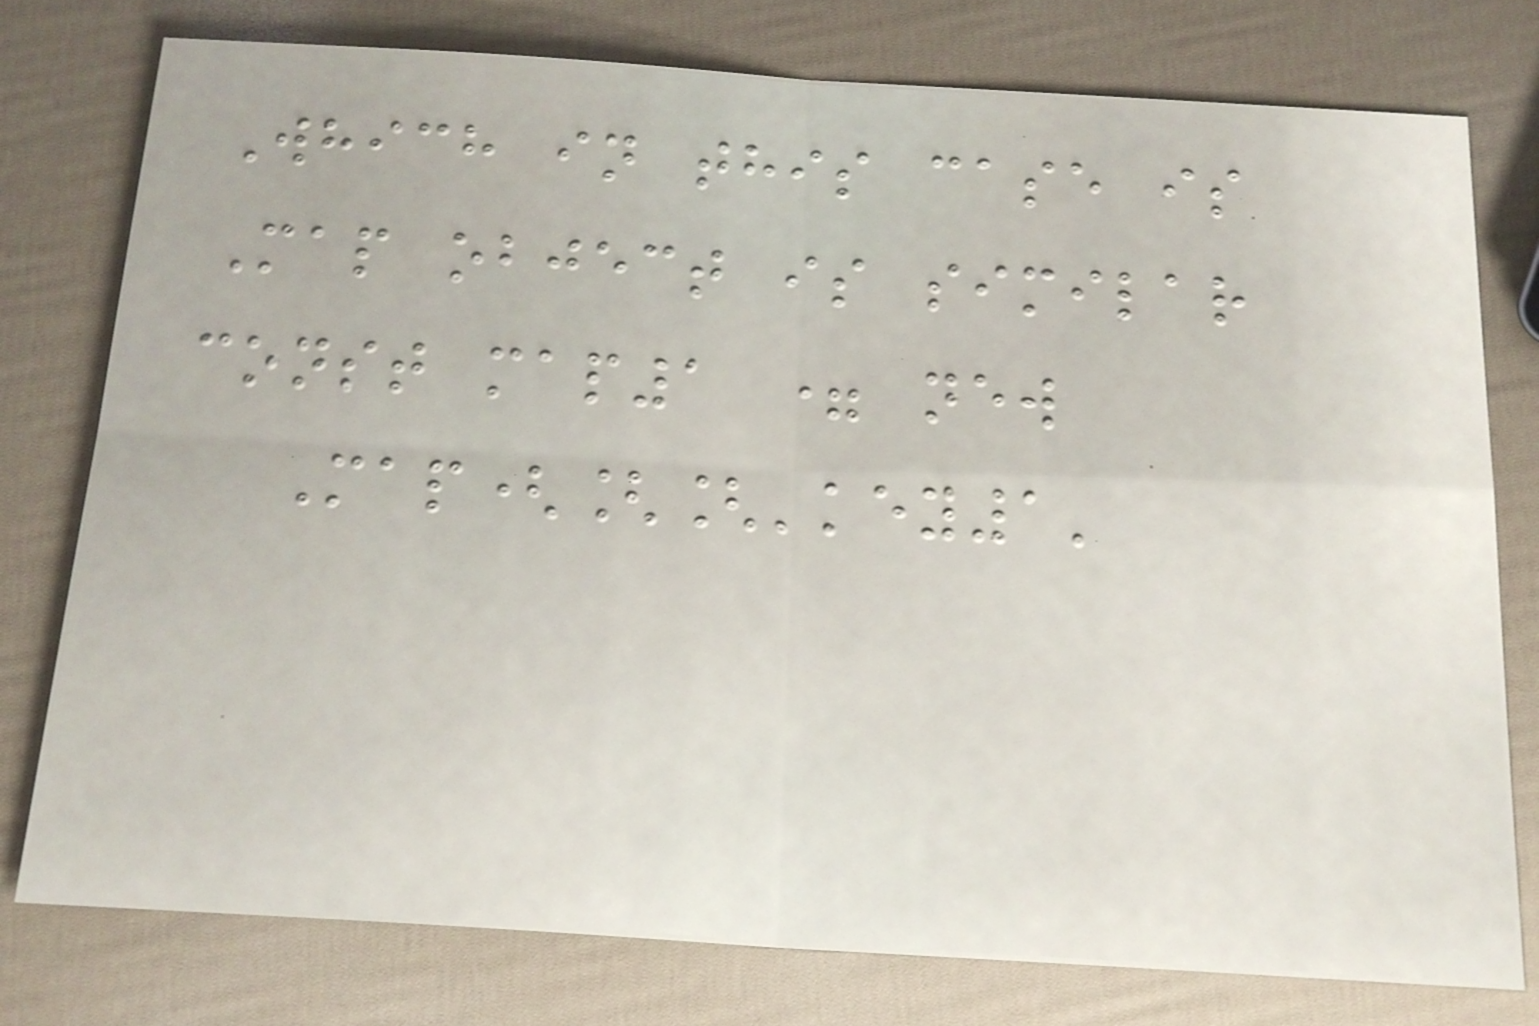Which in this case is
Map object is similar
const map1 = new
Map([['key1'
